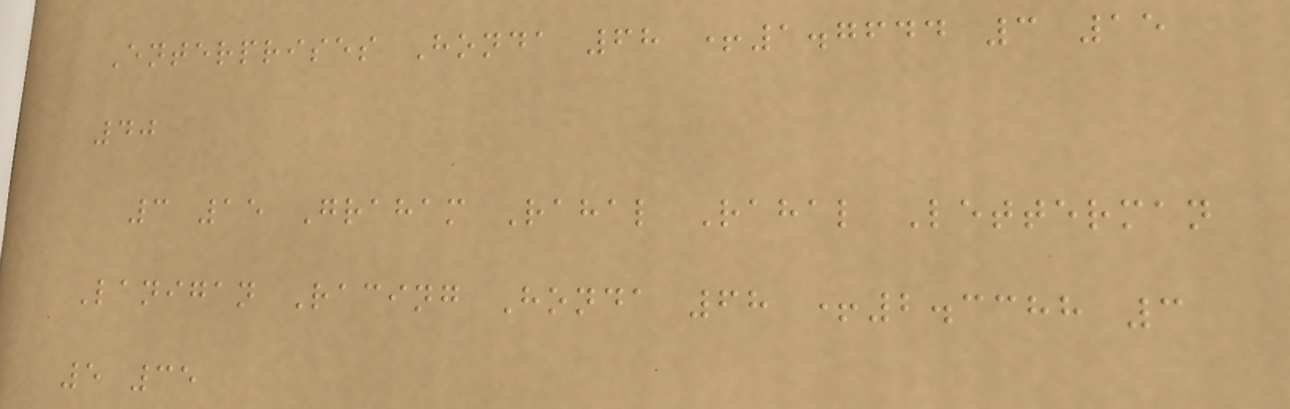Enterprises Honda 68 +1.7644 3 15
40
3 15 Graham Rahal Rahal Letterman
Lanigan Racing Honda 68 +2.3388 3
5 35
